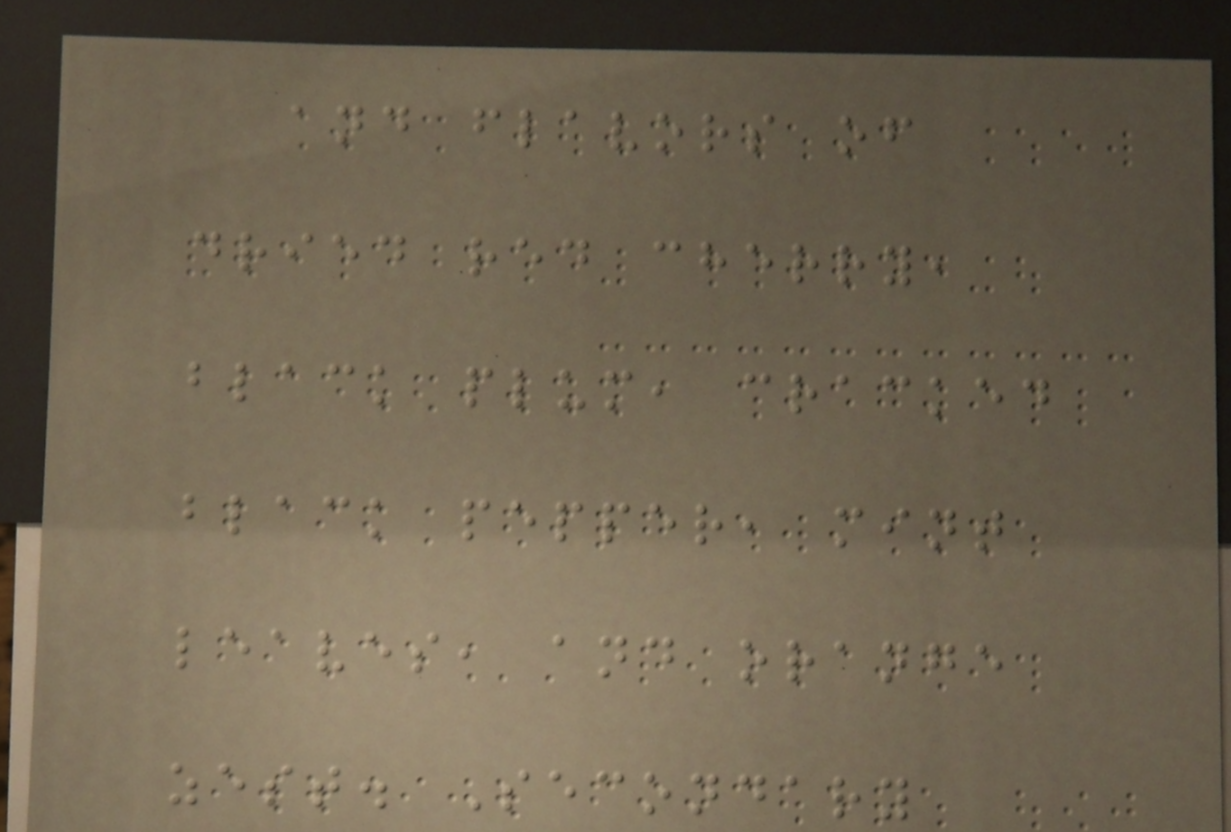and flavors of
dried red cherry,
black plum, cracked
black pepper, mint
leaves, and orange
zest. Secondary
